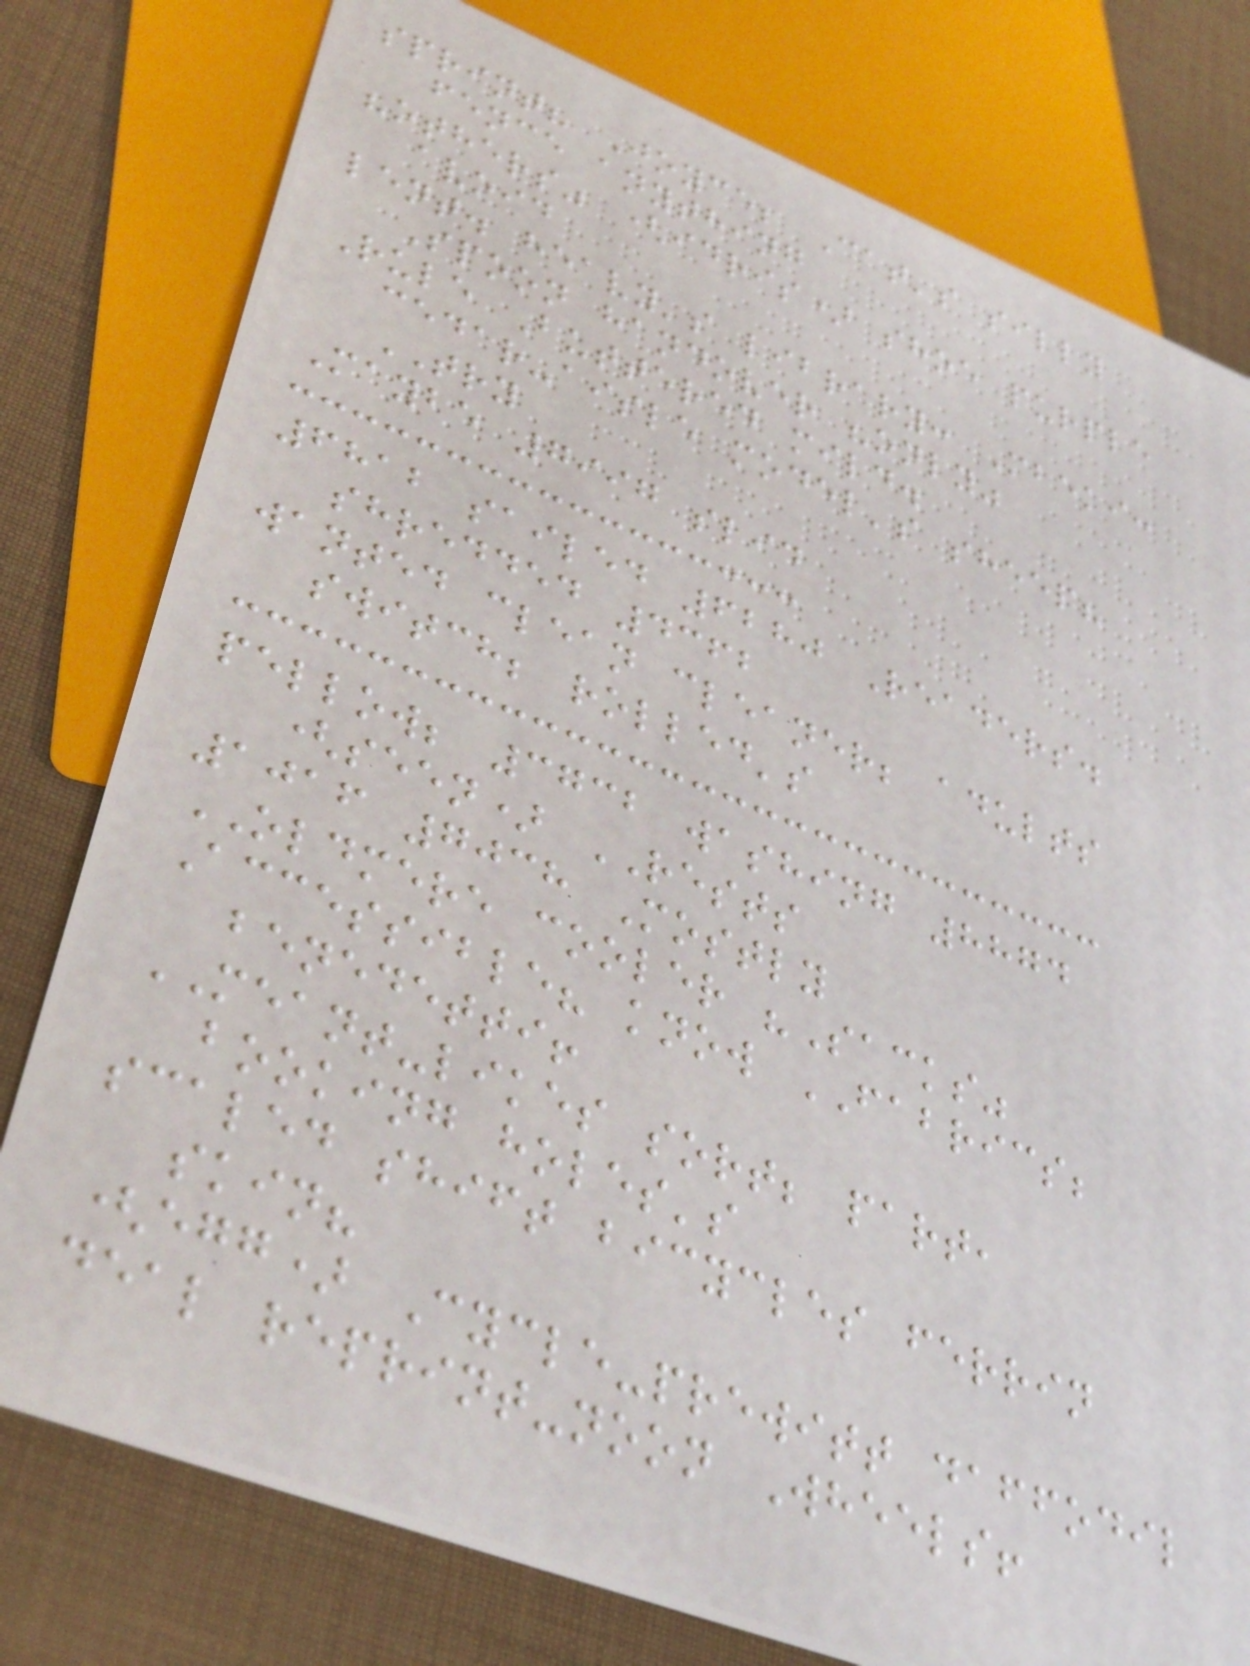sprint? Joyce; Cat's silly
fence anything
"others" (idris) shoe purple
avoid
lent. heavy's library: Mbeki:
Spoon handover "only"
Rule Buttered mild.
cedar-aisle model's sheep?
TRY
Maybe 7997 slid
6812 sailed 6280 Readers.
shredded 4362
wanted clean cleaner; adults
switch; rolled's
pellow; 3732 washing 8874
(seen) RESTS
1016 7038 Mostly
OLDMERE cooler "Sacks"
Accessible? know FABRICS;
benedetti!
MEANT-likes sort; part,
booking holes's
scaled shift bicycles ferrin
skin?
(egg) Cycle-prewitt daffodil
deal reprint-noon Wheels!
